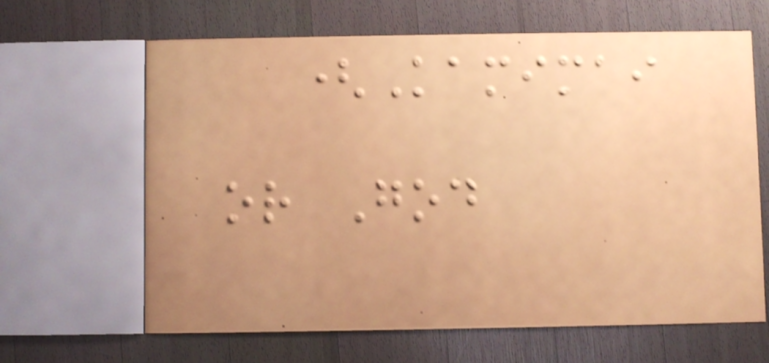(Kamimai
or God
